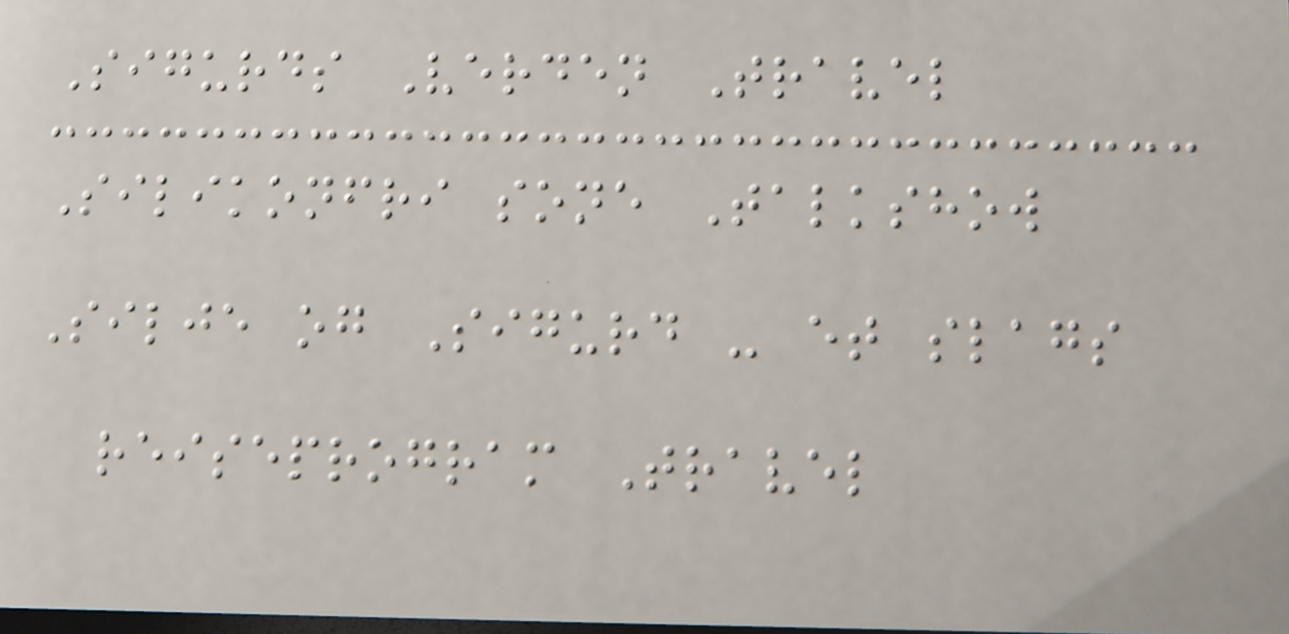Sigurds Verden Travel
Silikonfri sone Talkshow
Silje og Sigurd - et slags
reiseprogram Travel
